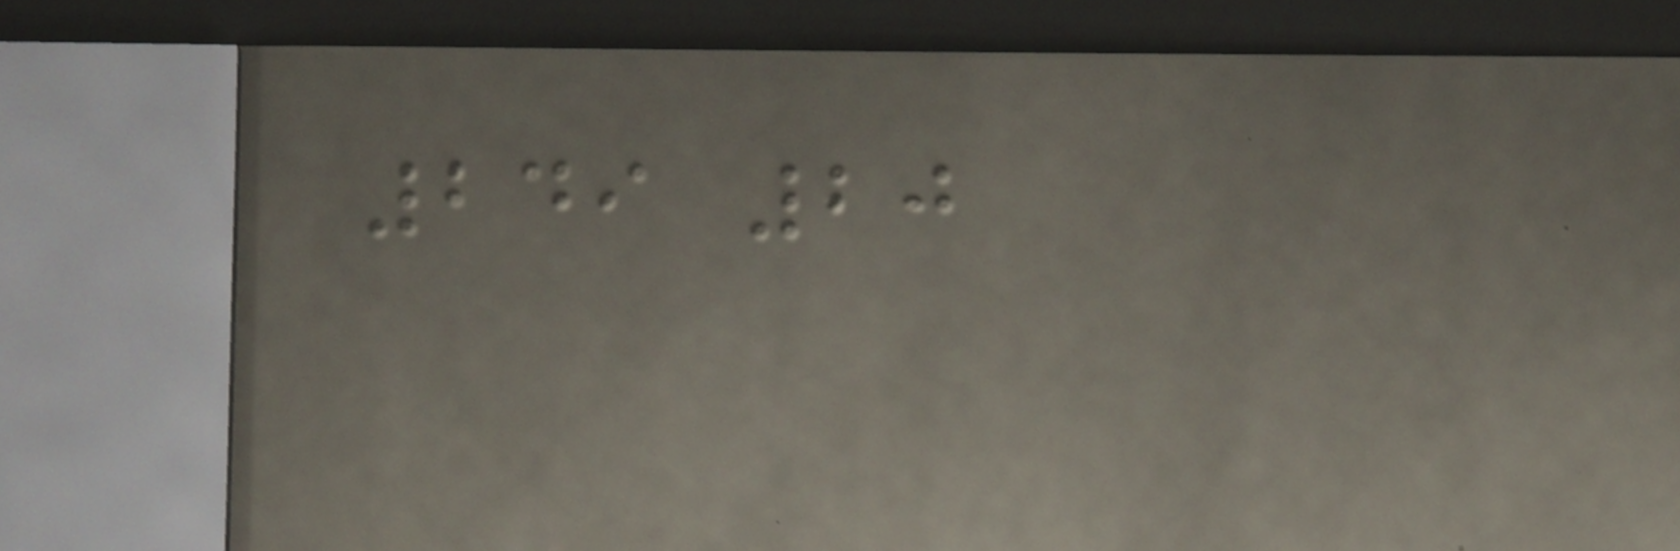249 20
